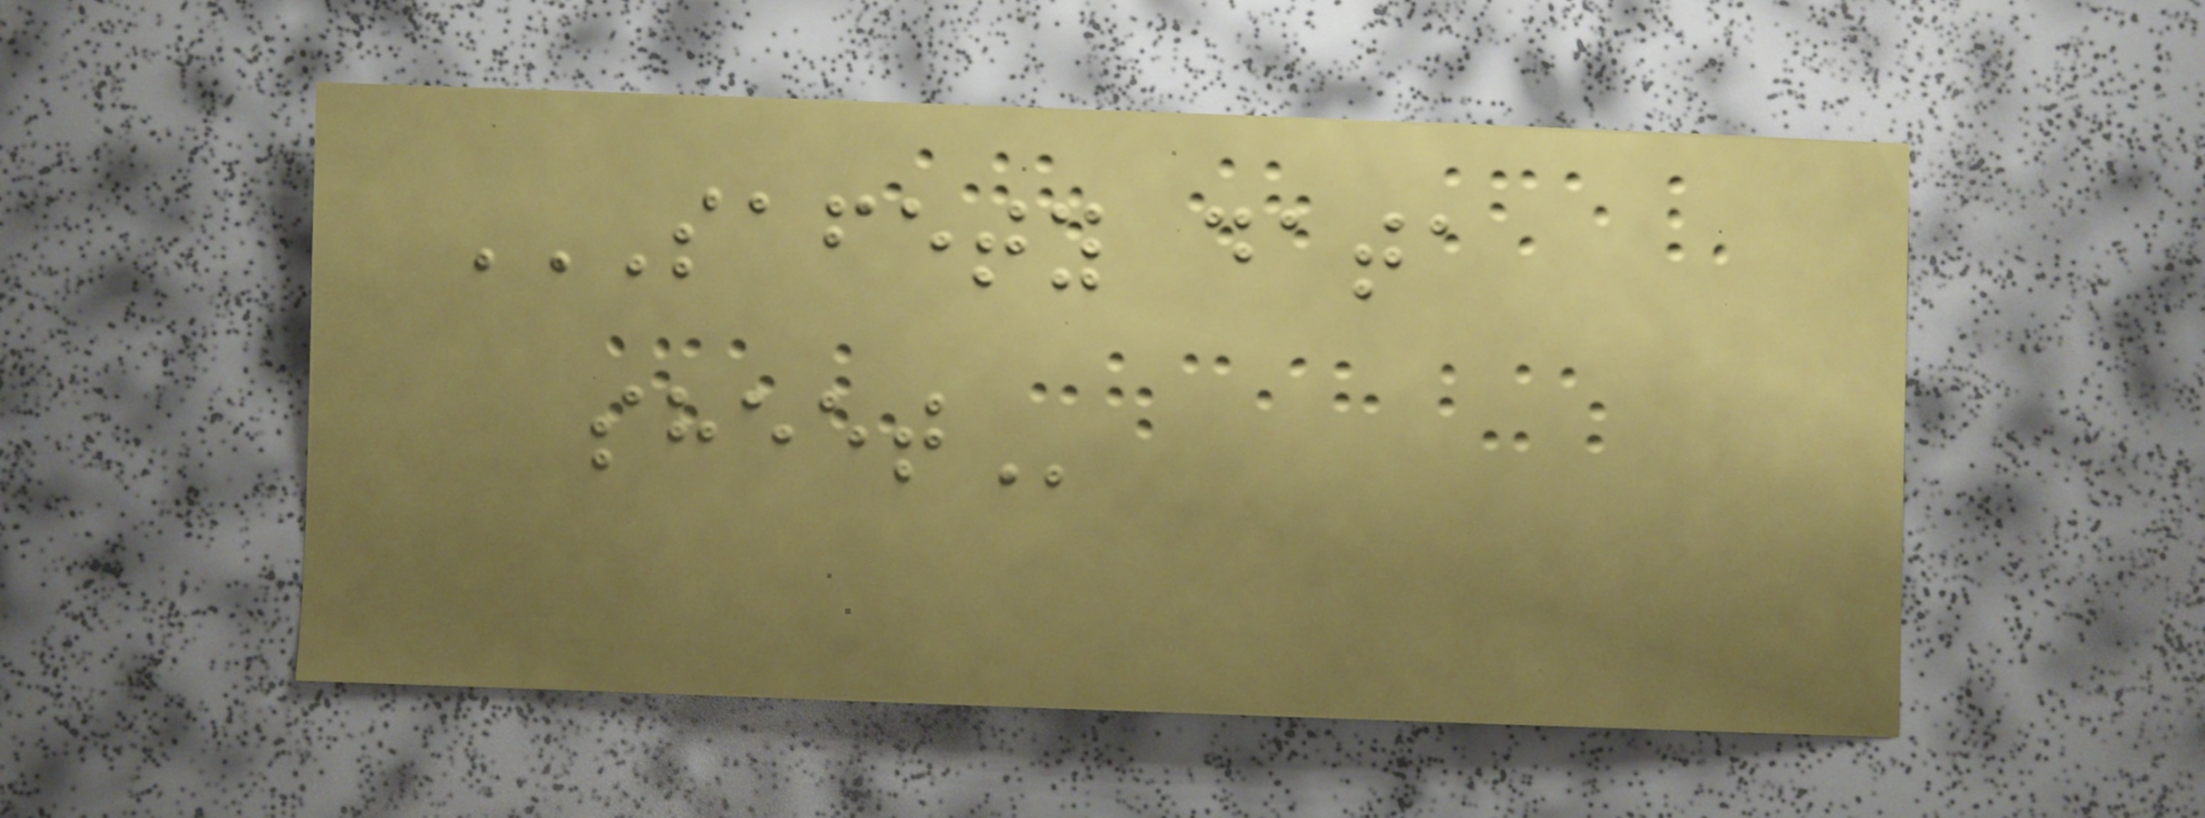SAFETY DATA
SHEET
